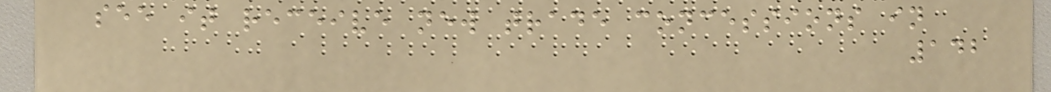see it receive new trade concessions in
142
